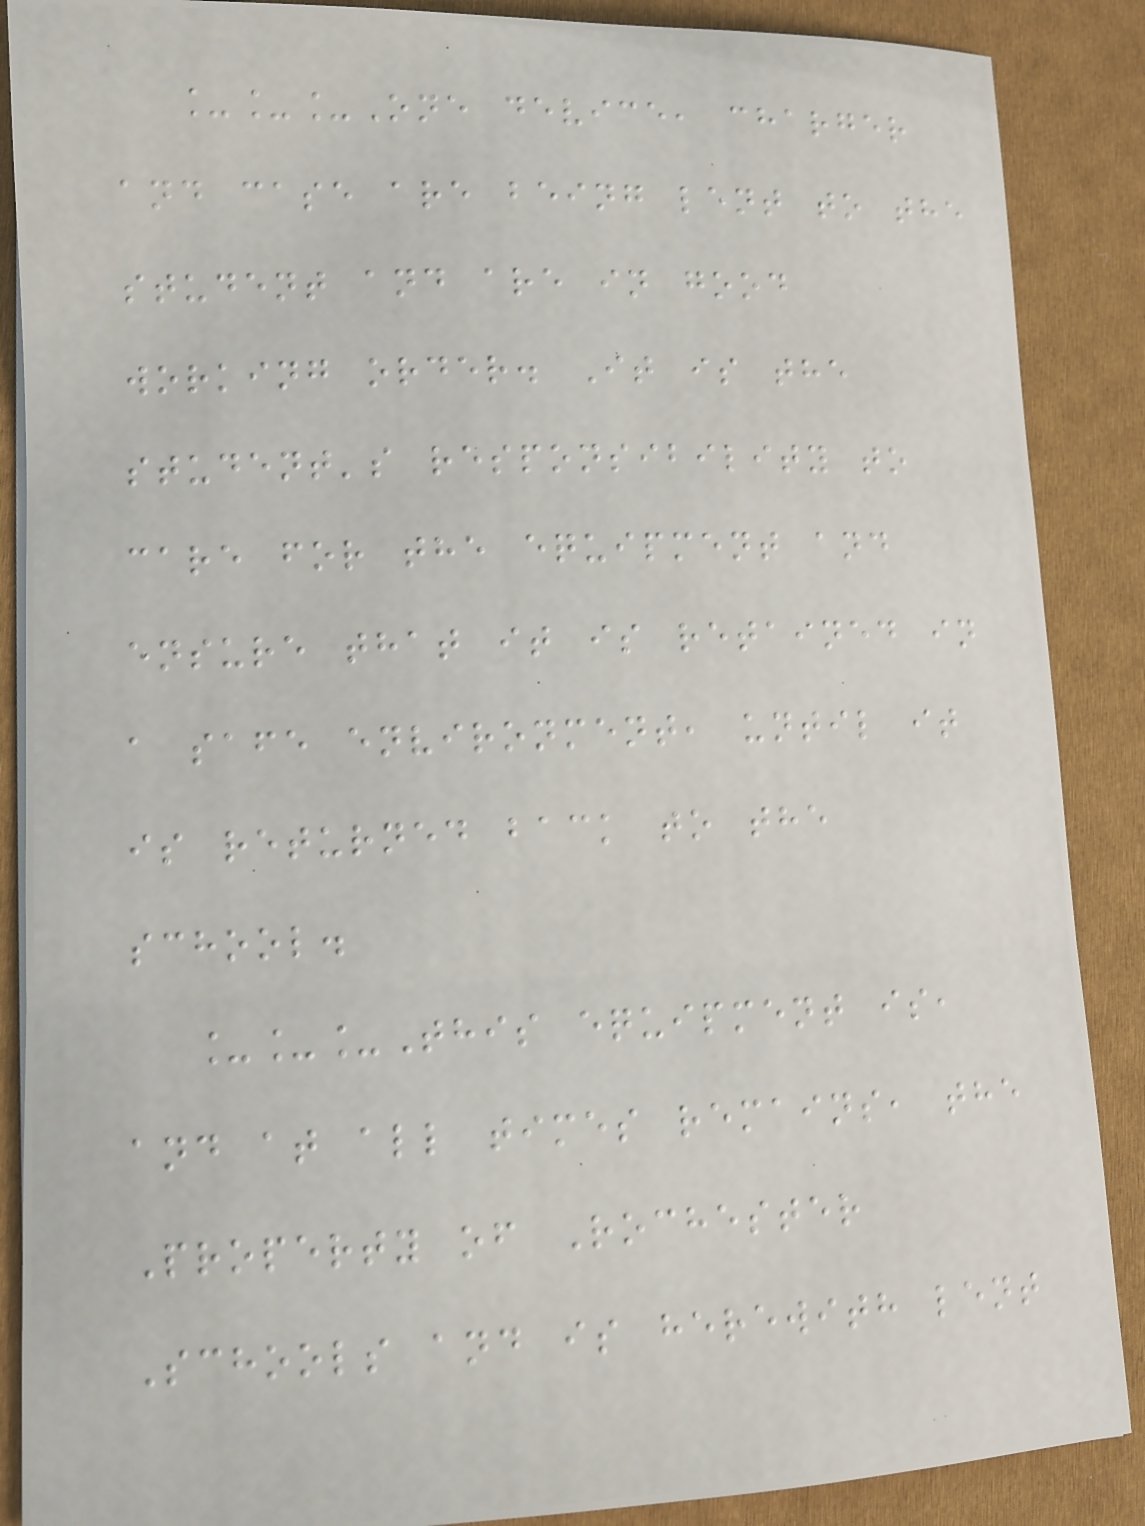___One device, charger
and case are being lent to the
student and are in good
working order. It is the
student's responsibility to
care for the equipment and
ensure that it is retained in
a safe environment, until it
is returned back to the
school.
___This equipment is,
and at all times remains, the
Property of Rochester
Schools and is herewith lent
